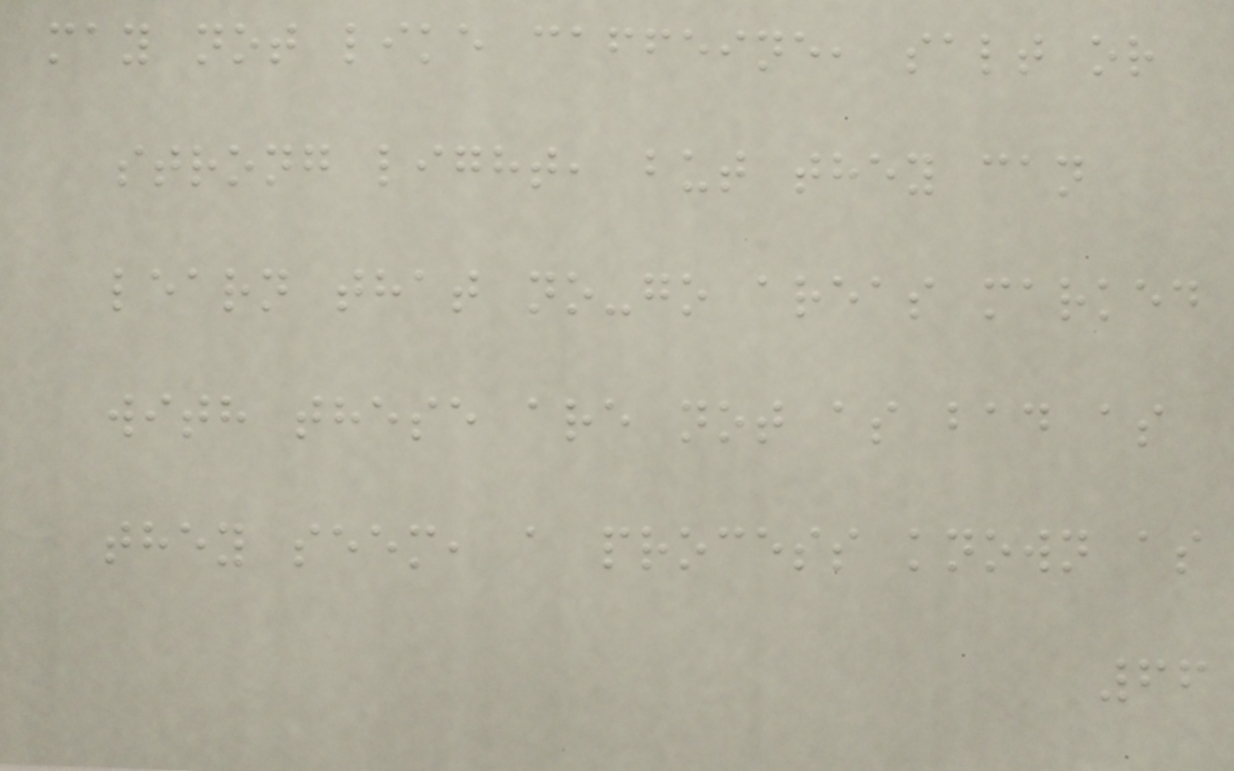may not like caffeine, salt or
strong light, but they can
learn that no-go areas marked
with these are not as bad as
they seem, a process known as
66
